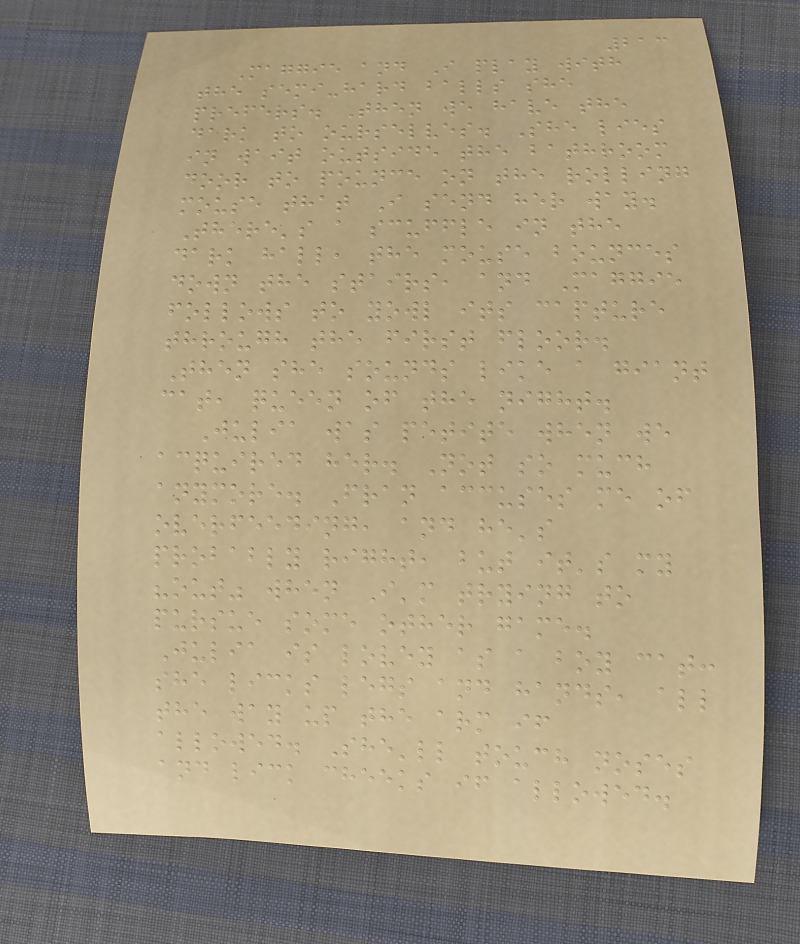213
Maggie and I play with
the semi-hard balls she
prefers. Then we have the
dark to ourselves. She lies
in wait outside the bathroom
door to pounce on the rolling
mouse that I send her way.
There's a scuffle in the
dark hall, the mouse bounces
down the stairs, and Maggie
follows to yowl its capture
through the first floor.
Then she sounds like a giant
cat, queen of the night.
Julia was petite when we
acquired her. Not so much
anymore. Fran accuses me of
overfeeding, and he's
probably right, but it's my
"out" when I'm trying to
pursue some other game.
Julia is lovey as a boy cat:
she licks legs and hands, all
the way up the arm if
allowed. She'll touch noses
and lick cheeks if allowed.
